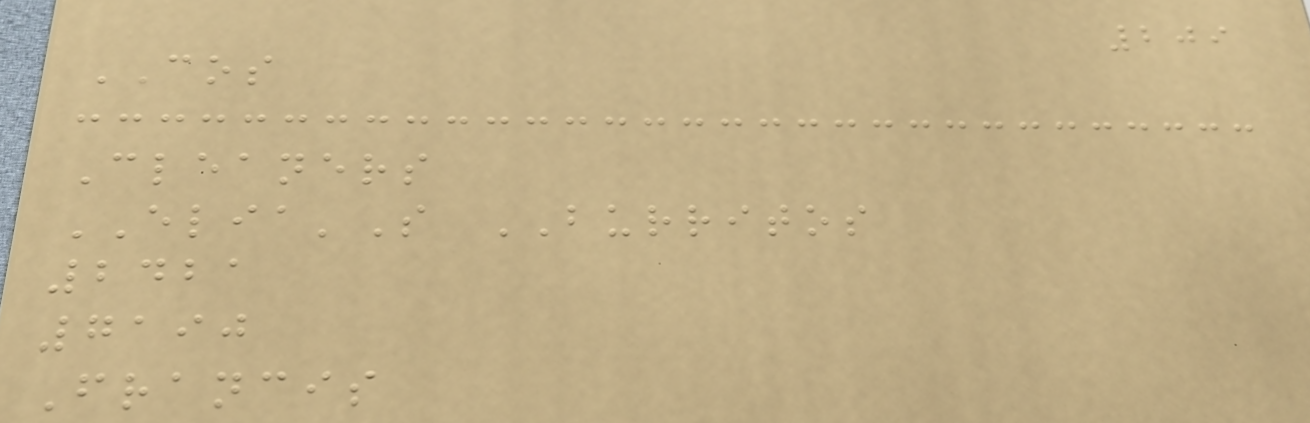209
COS
Cleaners
ELIA'S BURRITOS
2421
7190
Francis
